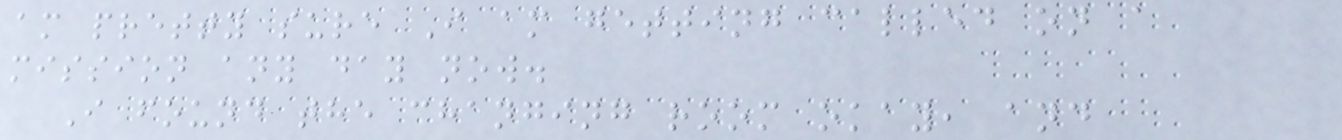am pretty sure I am getting called on a
mission any day now.
I found the changing room okay, and
